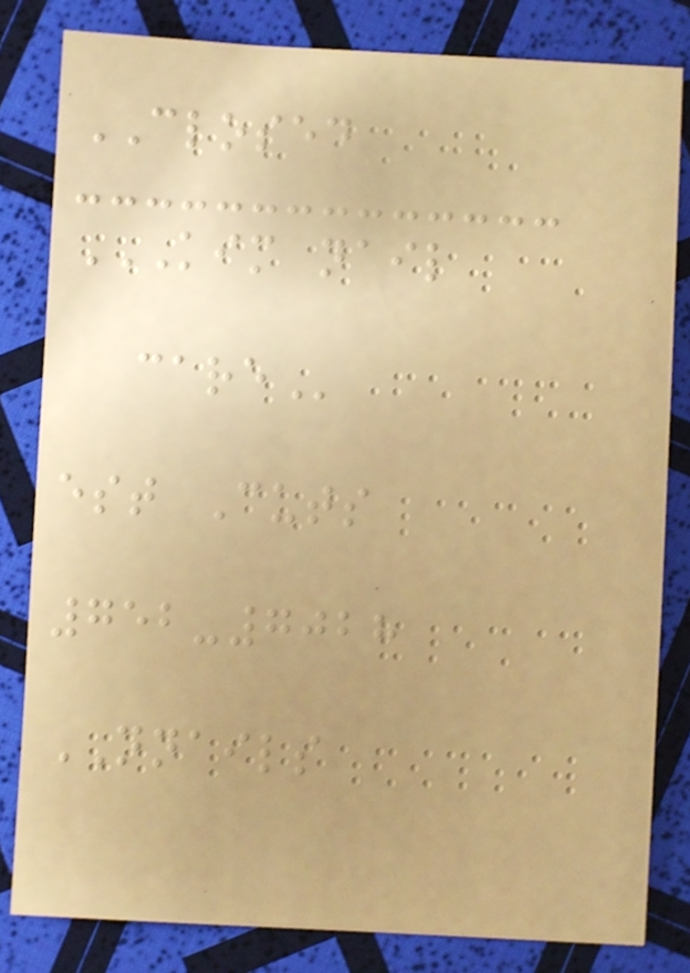CLOSED
KIM NAIL
CARE
est Cuts
752-7028
NNAILS
